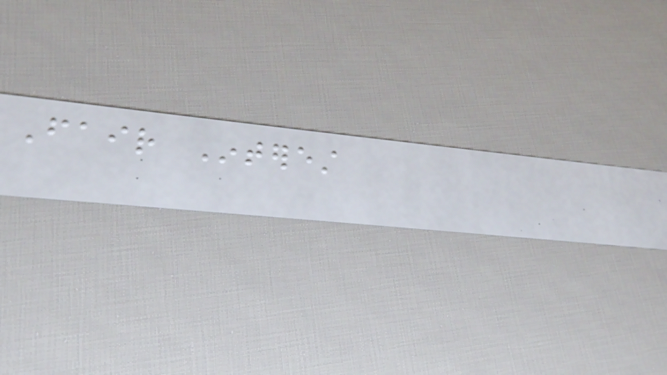Fair Interest
